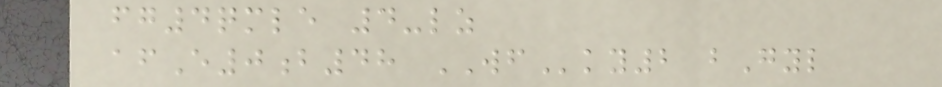fg4qmle 4-lz
afE0b48 WFky2 bGyl
